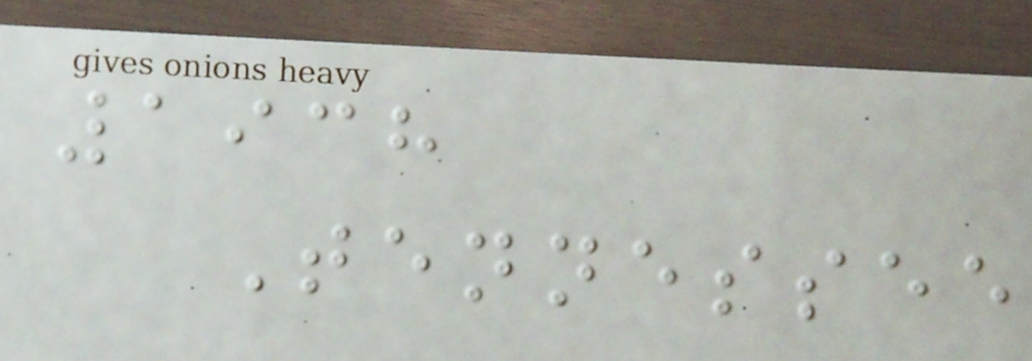1938
Tennessee
